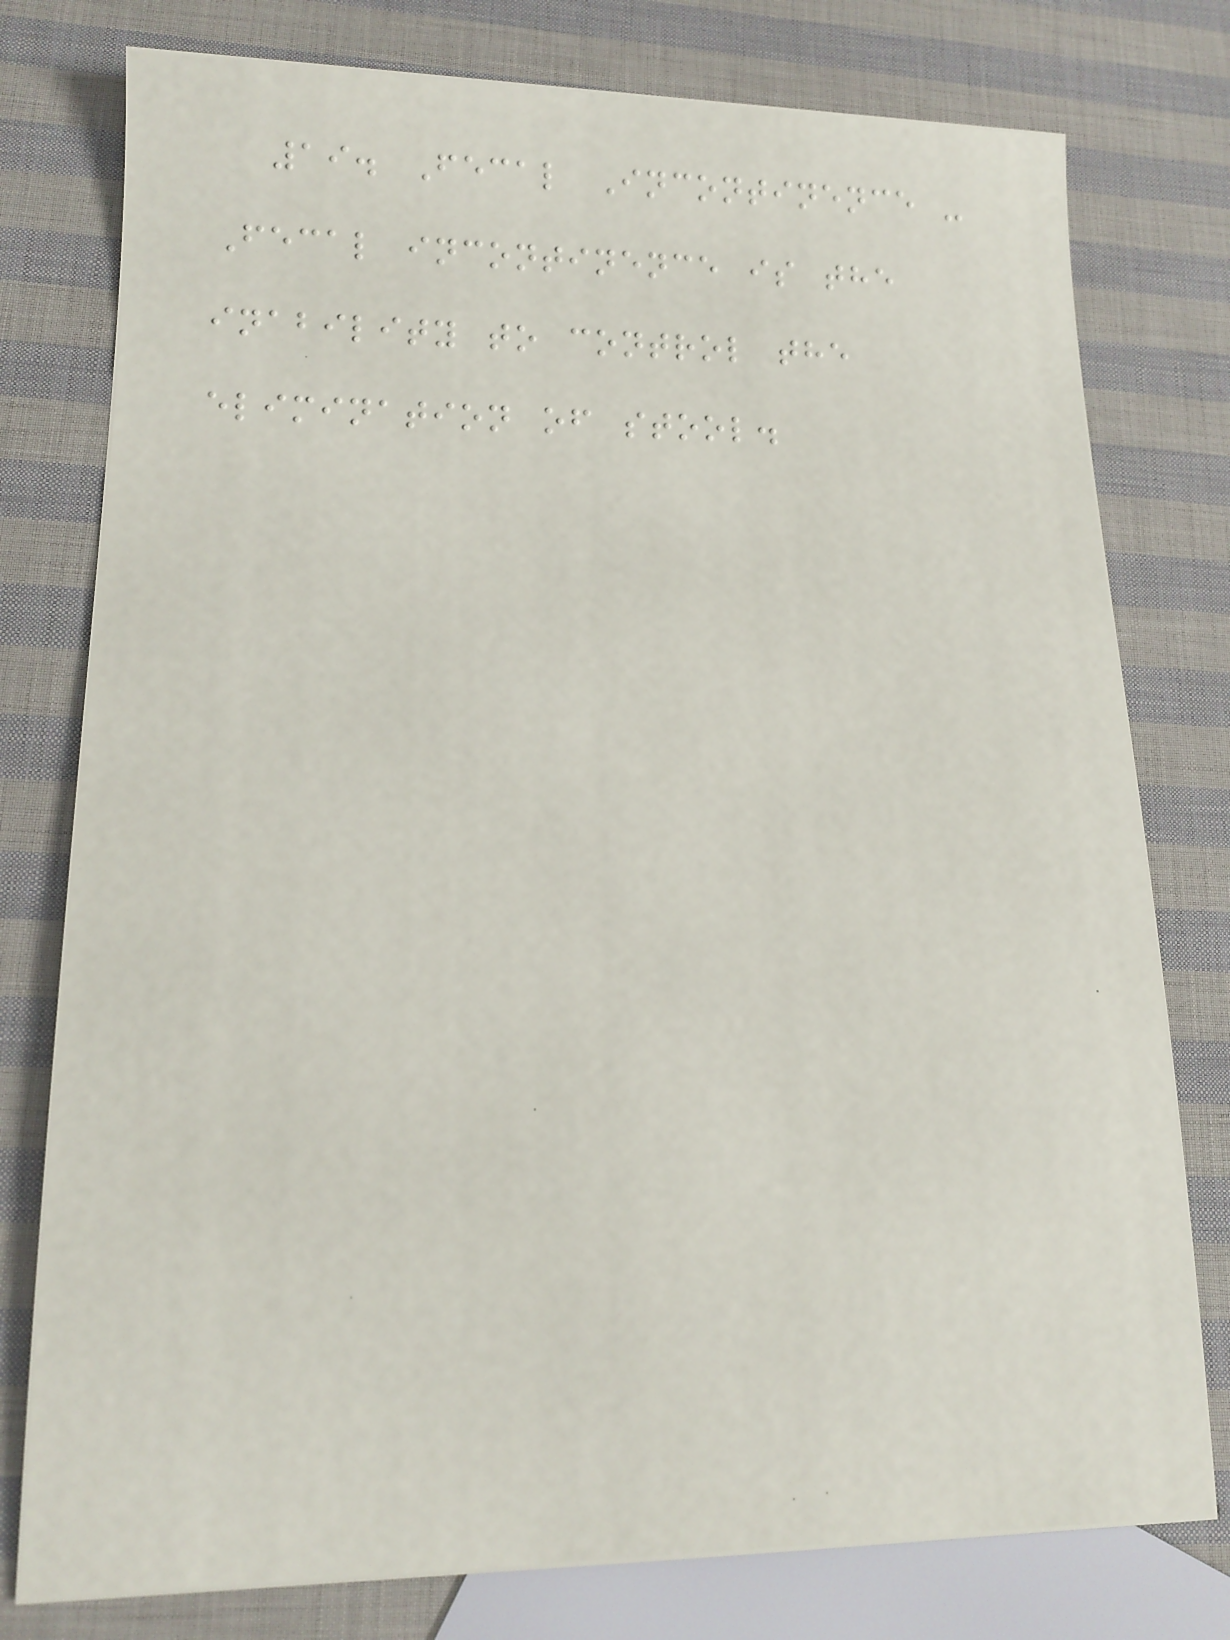19. Fecal Incontinence -
Fecal incontinence is the
inability to control the
elimination of stool.
